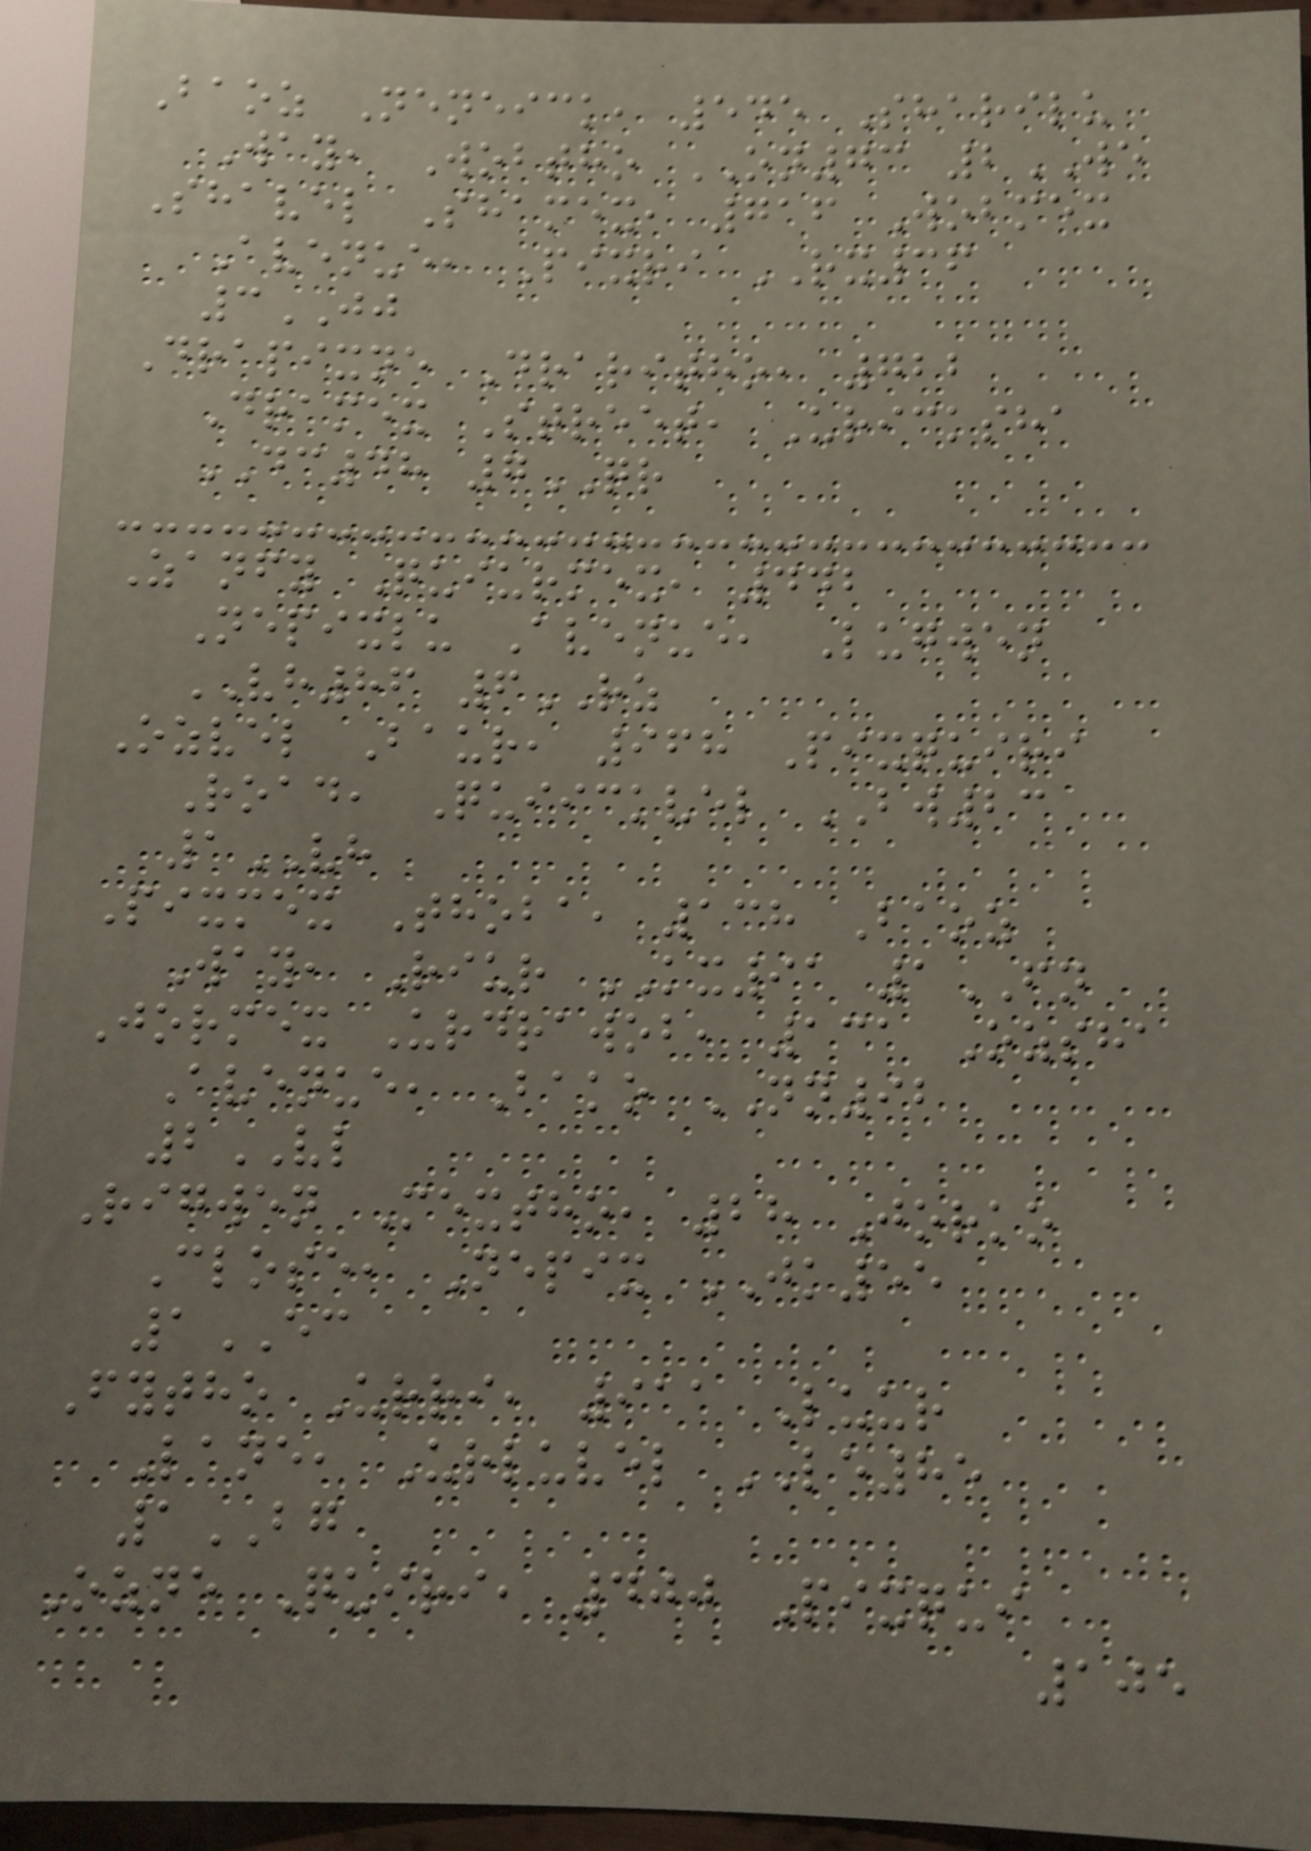Baoz Neneick, 545 Sharilu
Way, Wobtho ON73 2WE
Shavel Shamex, 716 Wobmex
Avenue, Pixri RX36
3JJ
Drapixne Draritho, 722
Dramex Street, Uricksha
DC48 7QR
Zanfy Quiurmex, 442
Nepixlu Avenue, Lugwen
VH86 6RZ
Ozvel Baur, 968 Pixquiri
Road, Quiickvel BW23
1VH
Pixmex Thoba, 138 Baoz
Way, Riur KX91 1FN
Jormex Urdrawob, 131 Ozsha
Avenue, Bako NN92
2VL
Rigwen Mextho, 28 Jorko
Close, Nepix JK55
1EC
Fytho Urri, 911 Luur
Lane, Urluvel LE85
1BG
Ozne Quiri, 400 Pixqui
105
